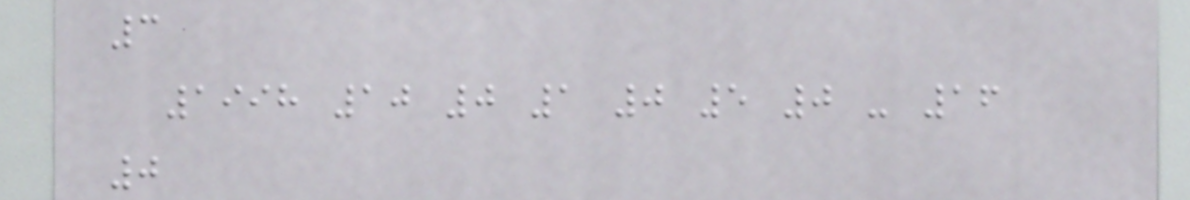3
1998 10 0 1 0 5 0 - 16
0
